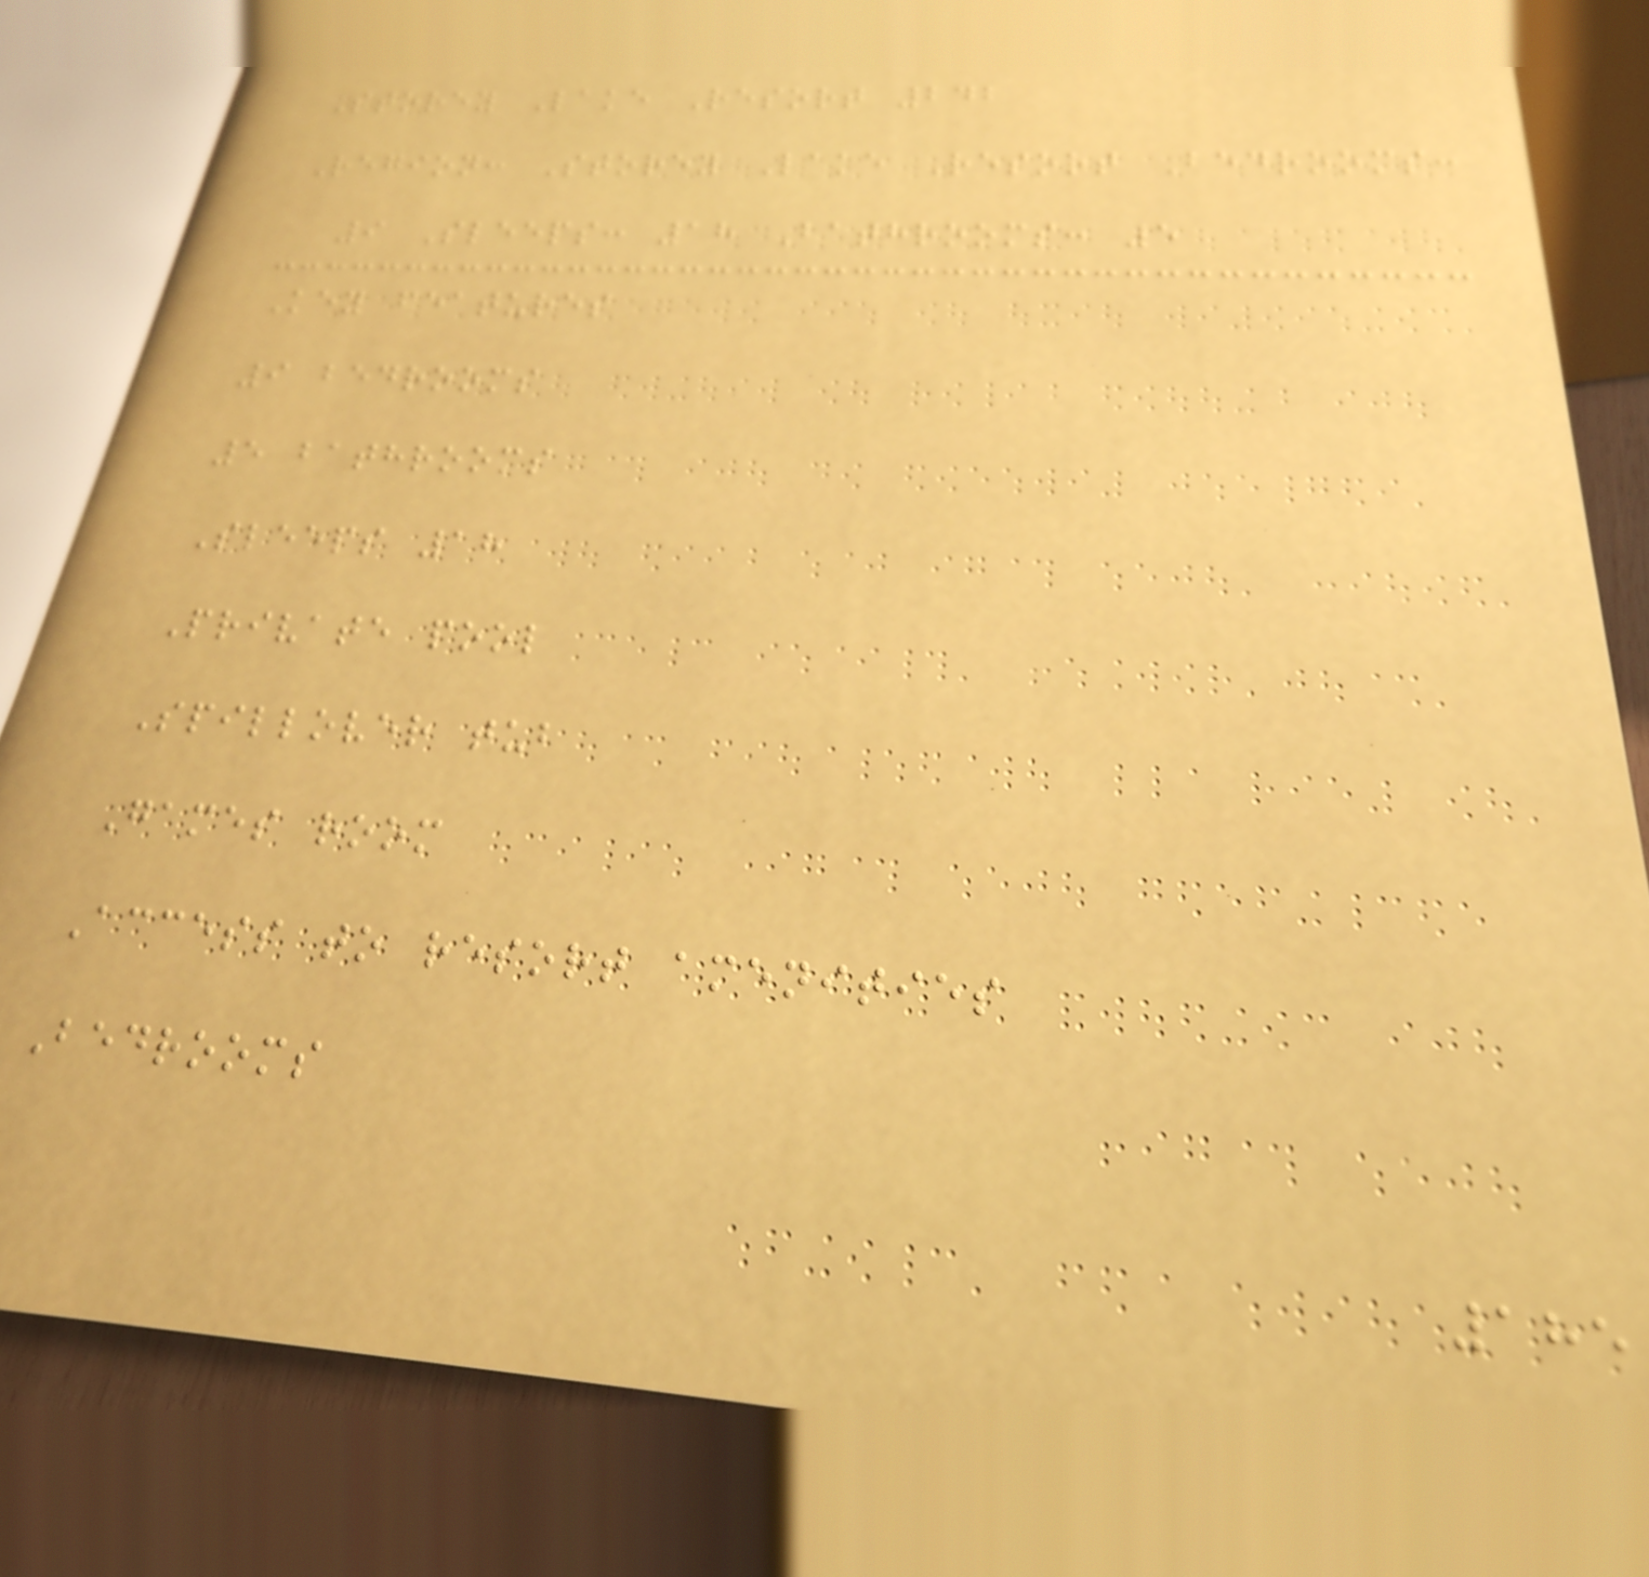Storey Lake Resort 242
Region: Storey Lake Resort Bedrooms:
9 Sleeps: 18 Bathrooms: 5
Key features
9 bedrooms
5 bathrooms
Sleeps 18
Private pool
Spillover tub
Games room
Access to resort amenities
Bedrooms
185
